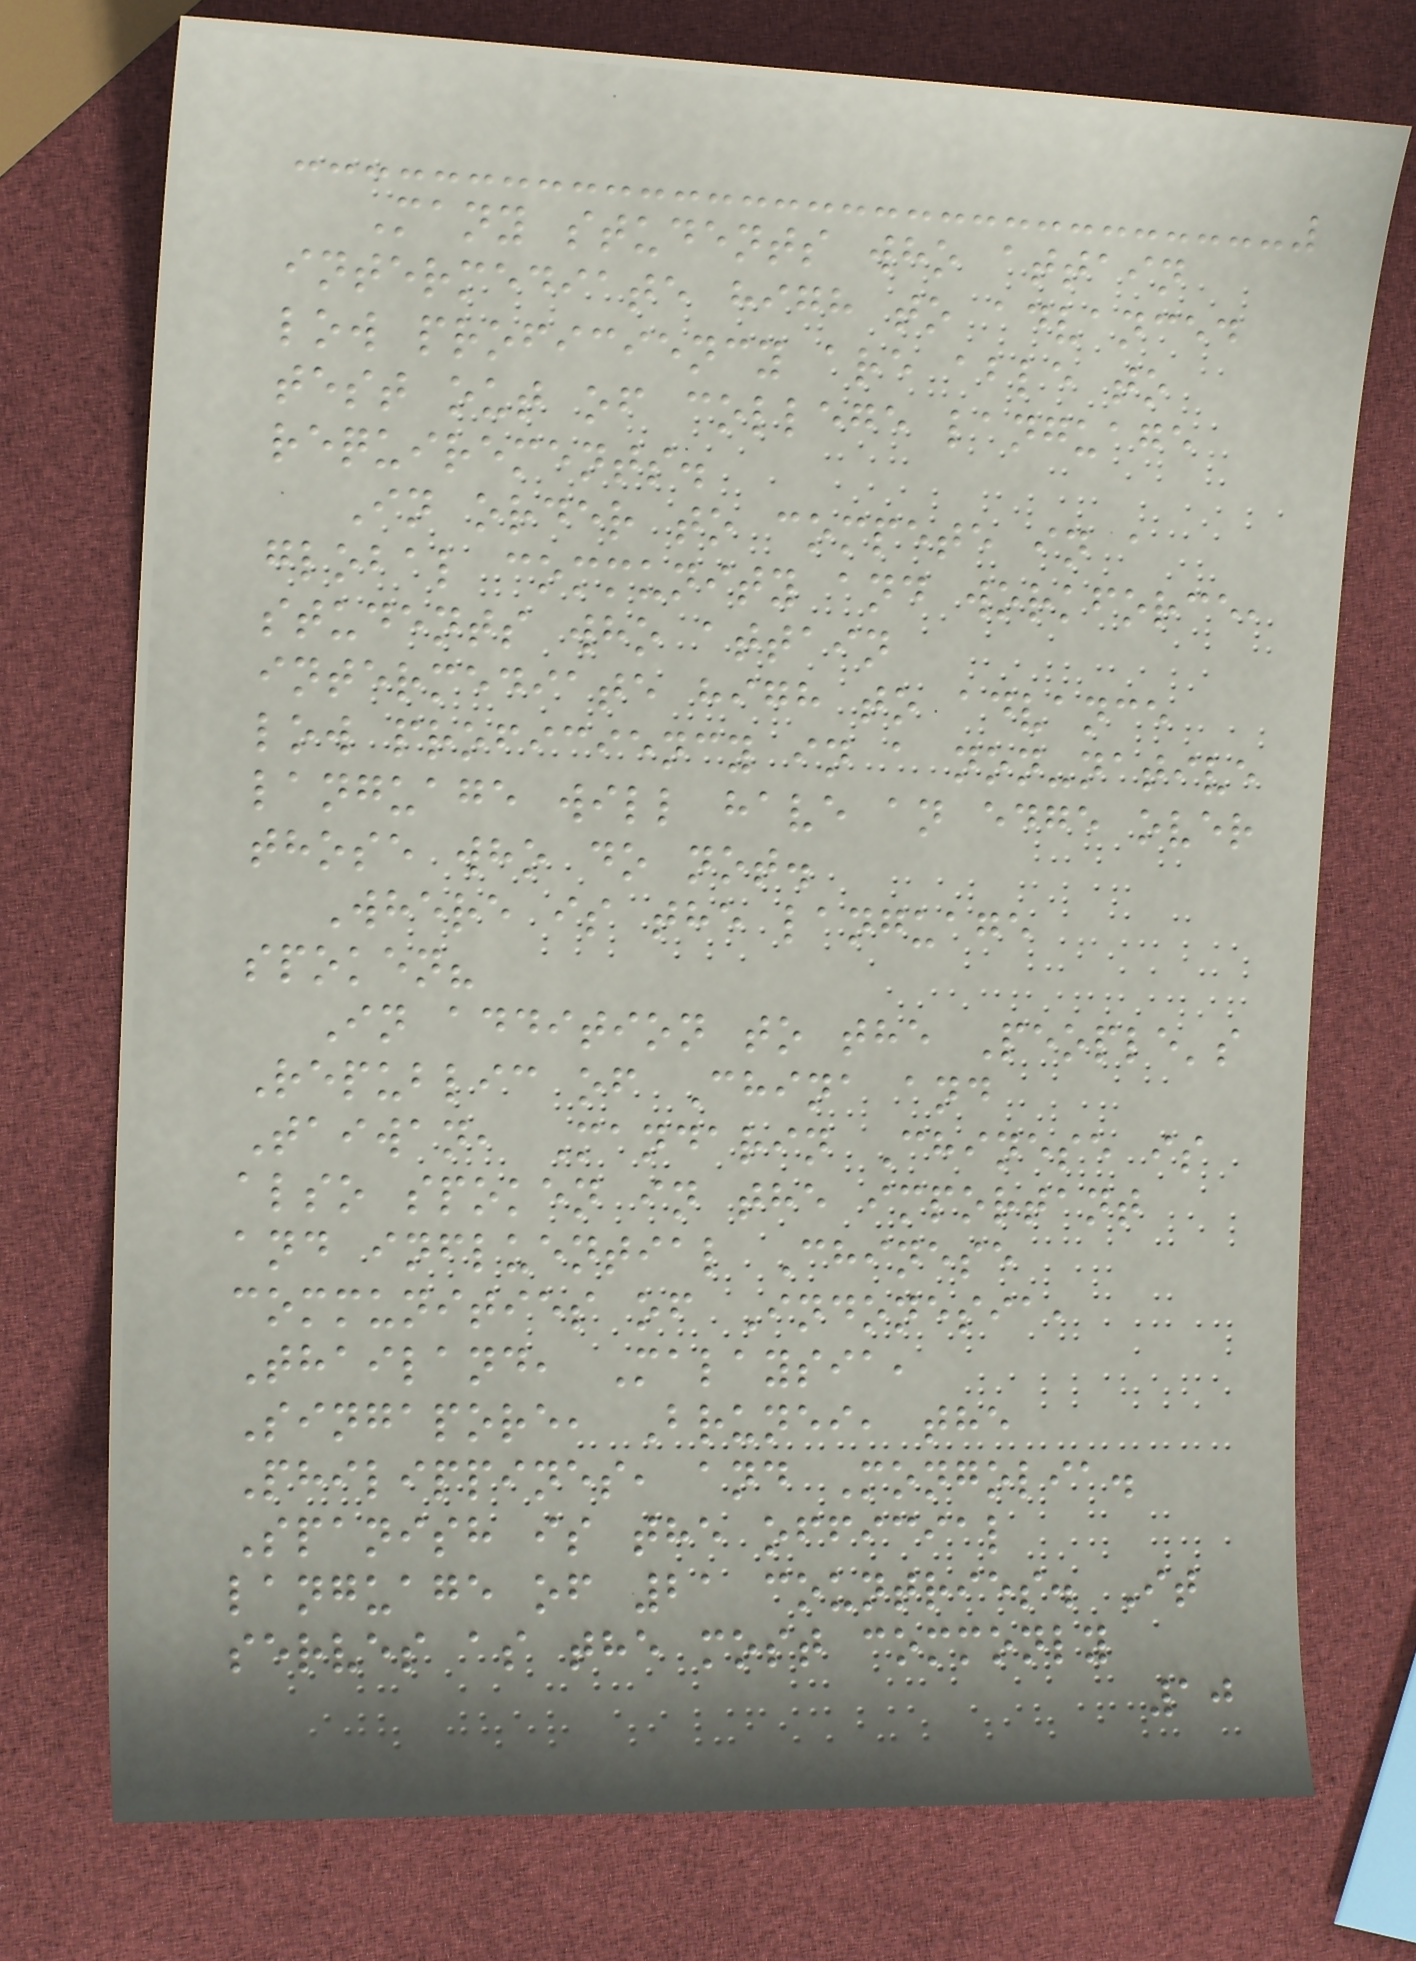Many students who attain
intermediate high to advanced
low proficiency are able to
test out of college language
requirements.
In order to compete in a
global community and workforce,
students who attain
intermediate high to advance
low proficiency in a non-native
language will have an edge over
those who do not.
Where is the language
spoken?
In addition to the People's
Republic of China and
Taiwan, Mandarin Chinese is
also spoken in the important
and influential Chinese
communities of Indonesia,
Thailand, Malaysia,
Singapore, Brunei, the
Philippines, and Mongolia.
Spanish is the official
language of 21 countries. It
serves as the most commonly
10
